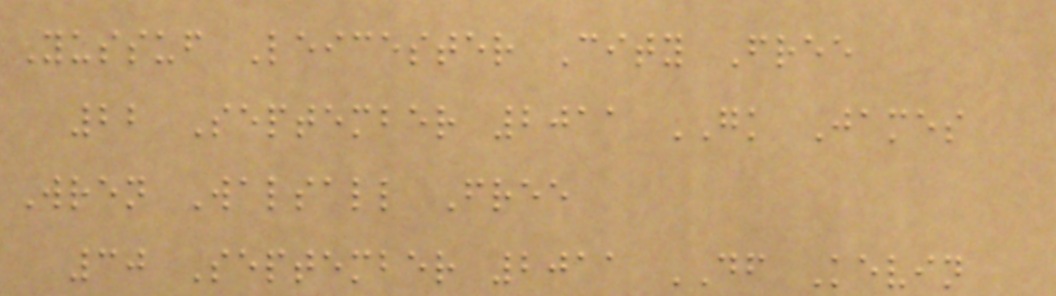Yussuf Leicester City Free
22 September 2011 GK James
Wren Walsall Free
30 September 2011 DF Kevin
